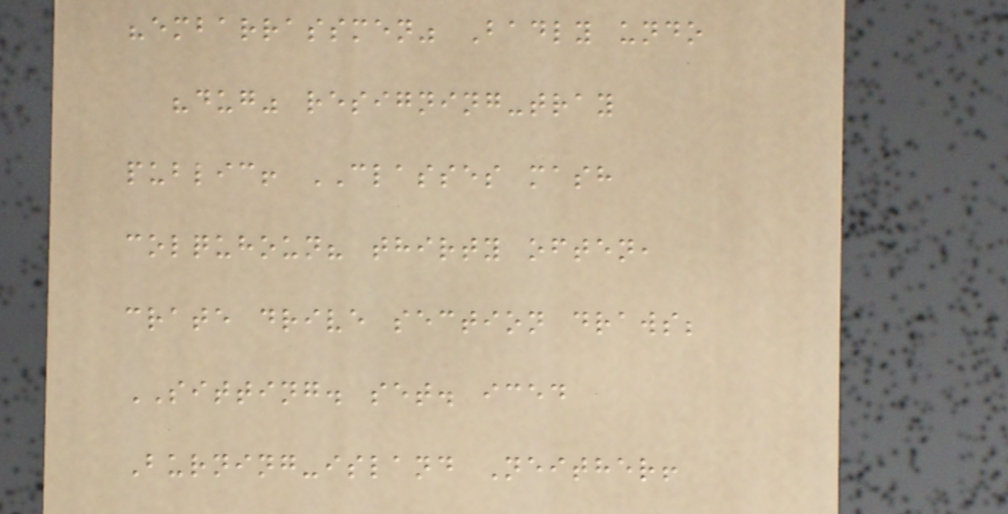"embarrassmen" Badly undo
"dug" resigning-tray
public! CLASSES mash
colquhoun? thirty often,
crate drive section draws;
SITTING. set. iced
Burning-island Neither!
